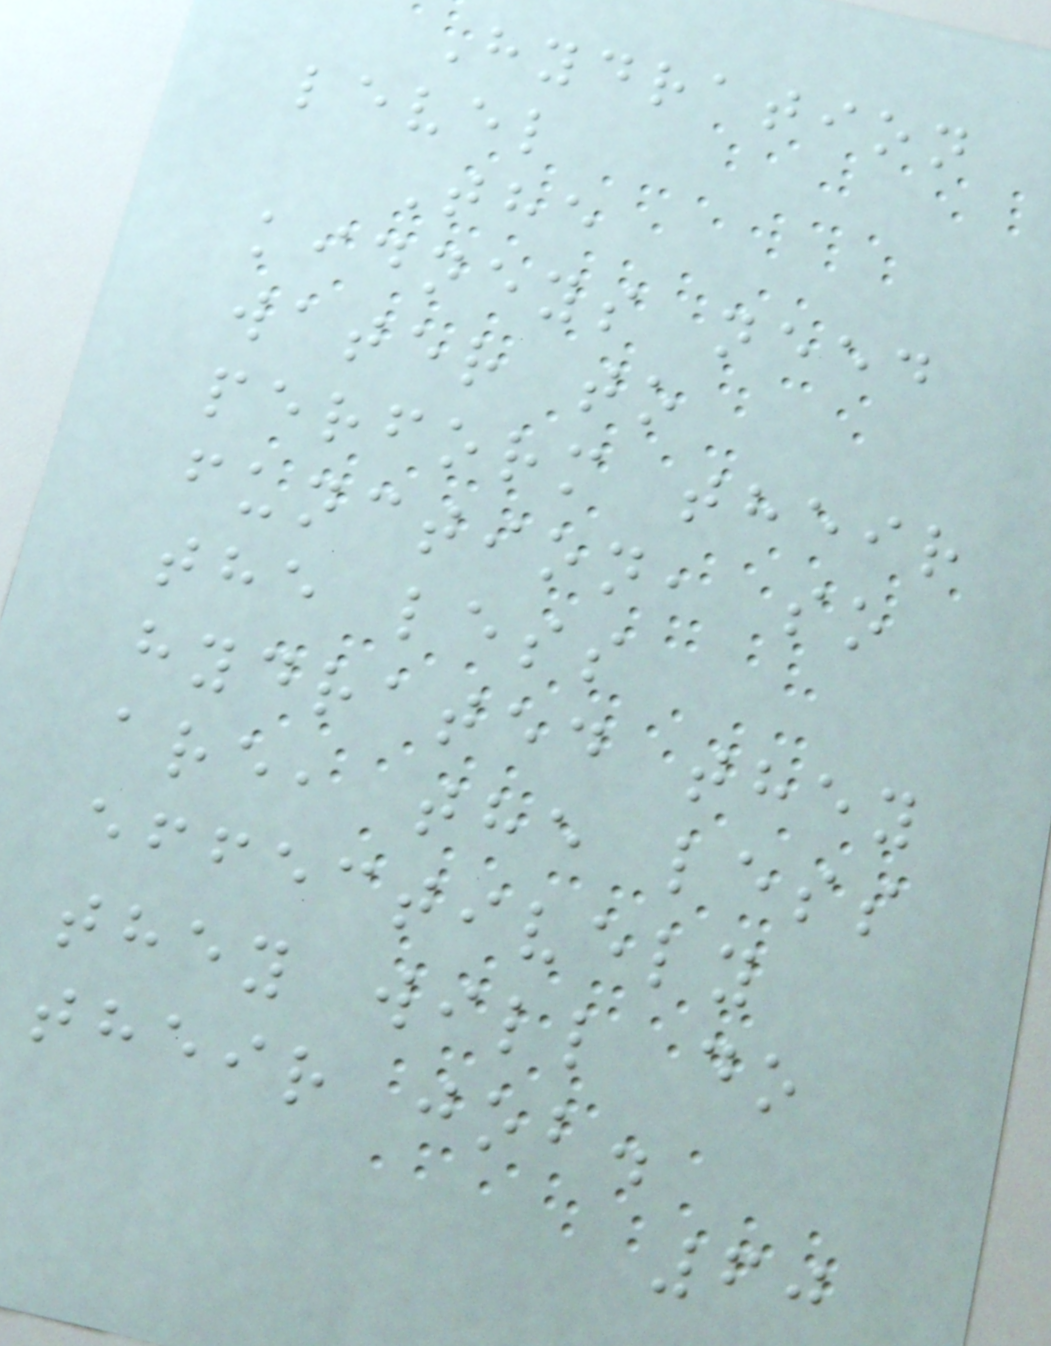Hydration
level
The
kidneys need
water to
perform their
function, so
the less
hydrated they
are, the less
effectively
they will do
their job.
60
